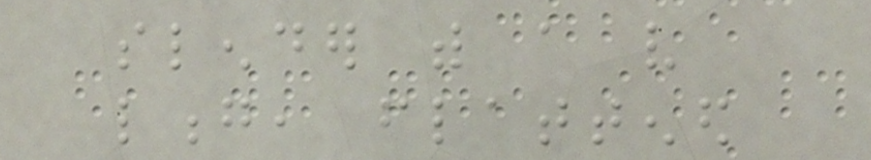slender with a very
long, flattened
